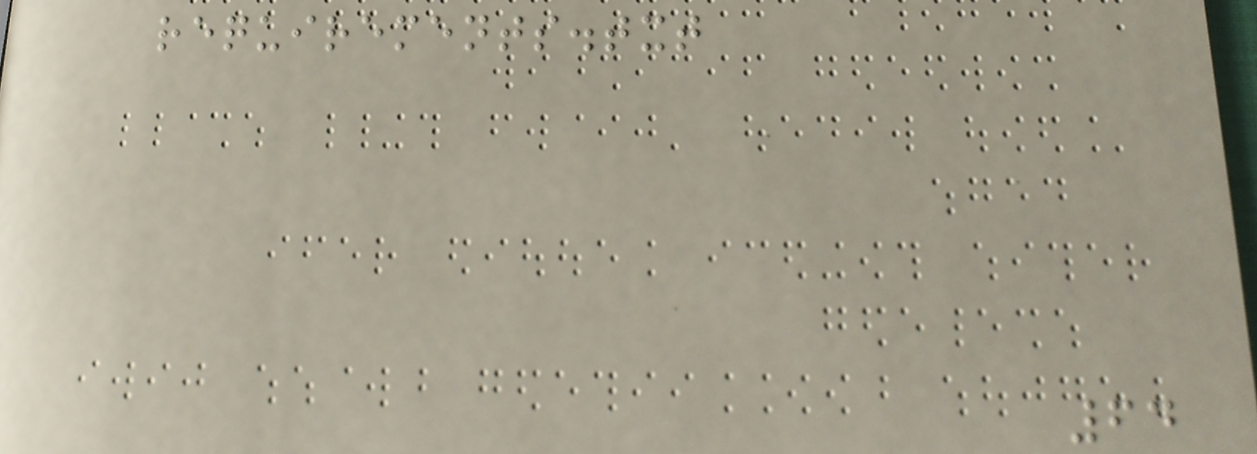requirements.txt
64
